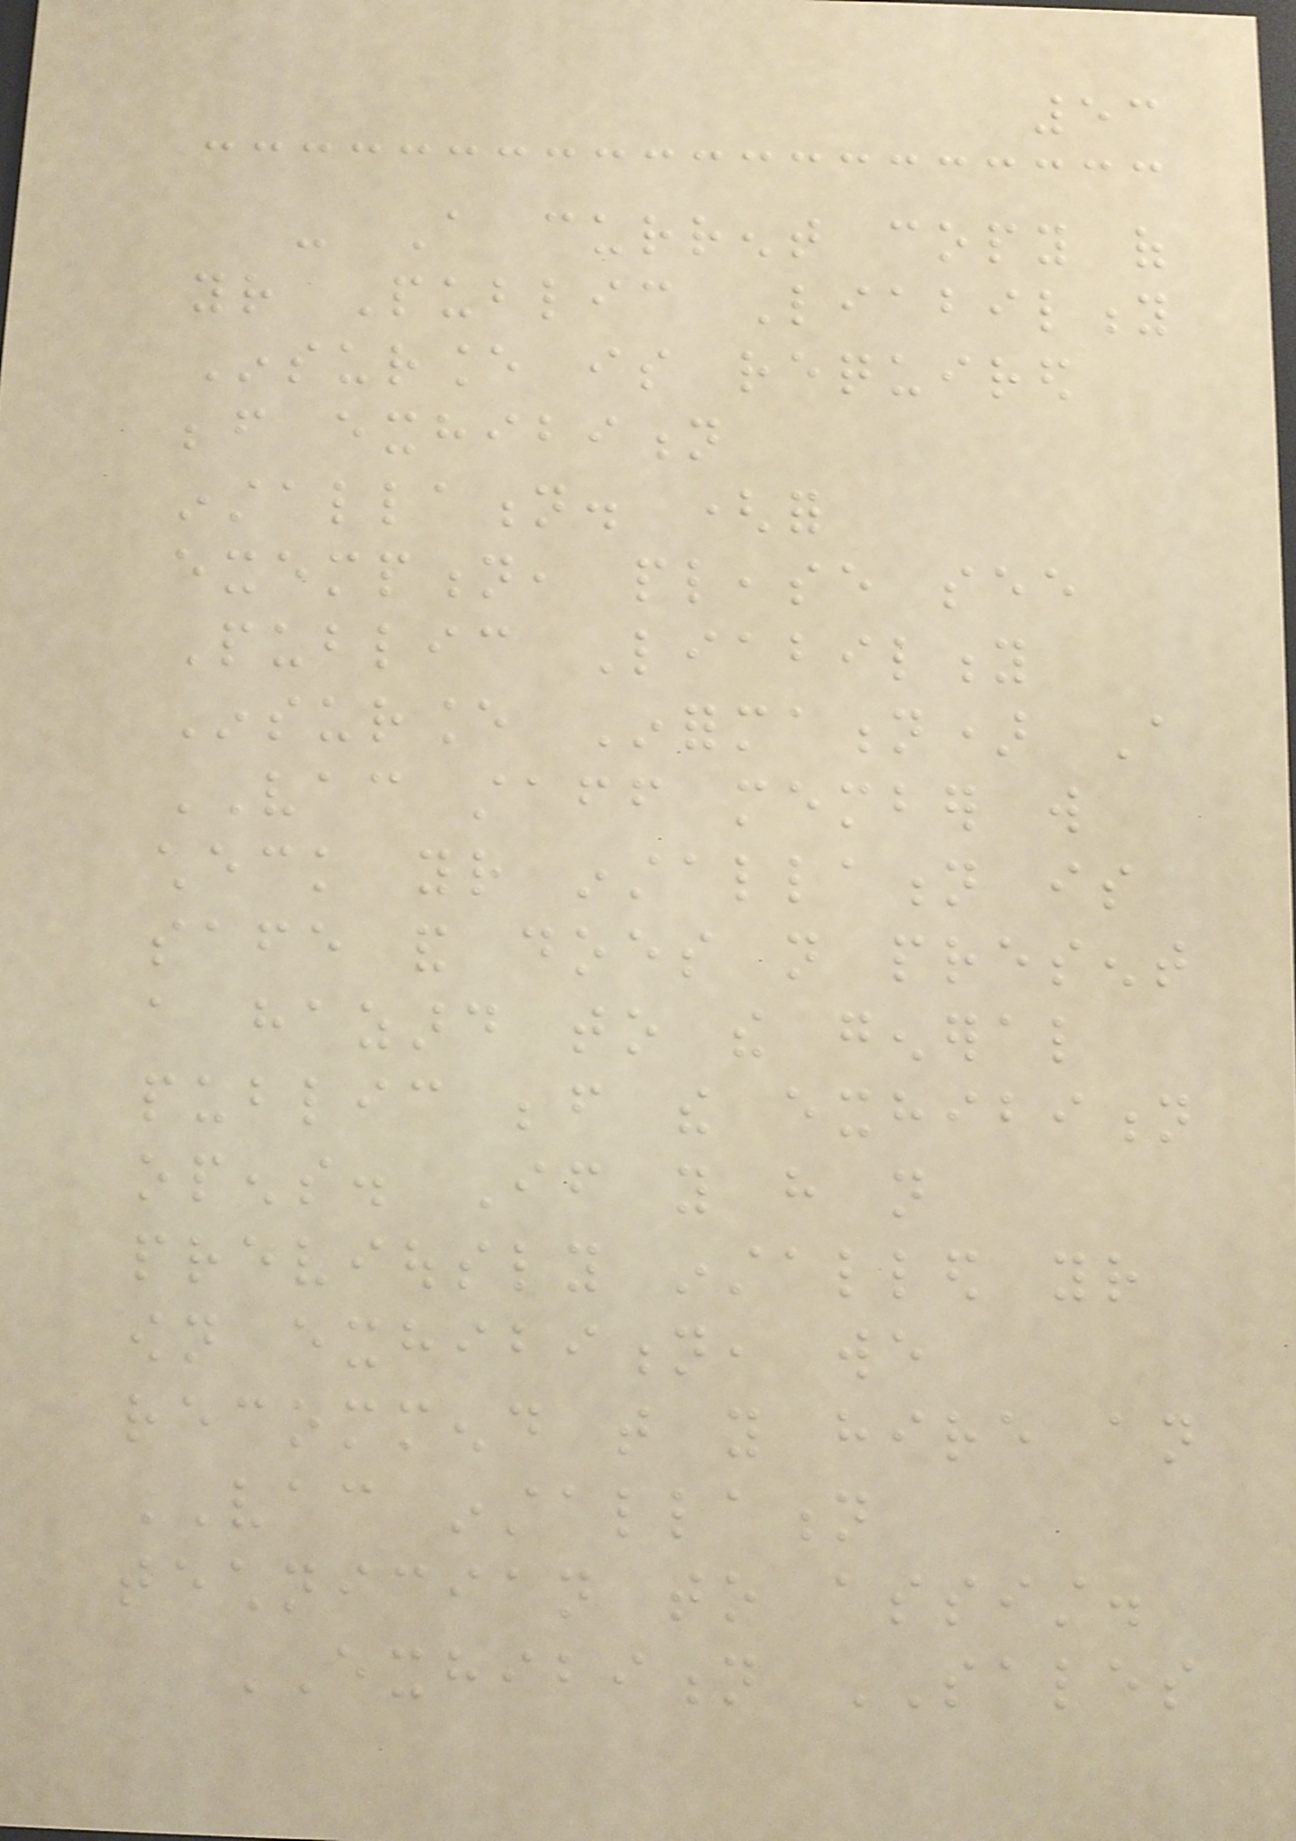53
- A current copy of
your Public Liability
Insurance is required
before exhibition
installation. (for
exemption, please see
Public Liability
Insurance Information) A
VAC staff member will
check your installation is
safe and does not present
a hazard to the general
public before the exhibition
opens. If you have not
previously installed your
own exhibition, we
recommend that you hire an
VAC installation
technician to assist.
EXHIBITION SALES
